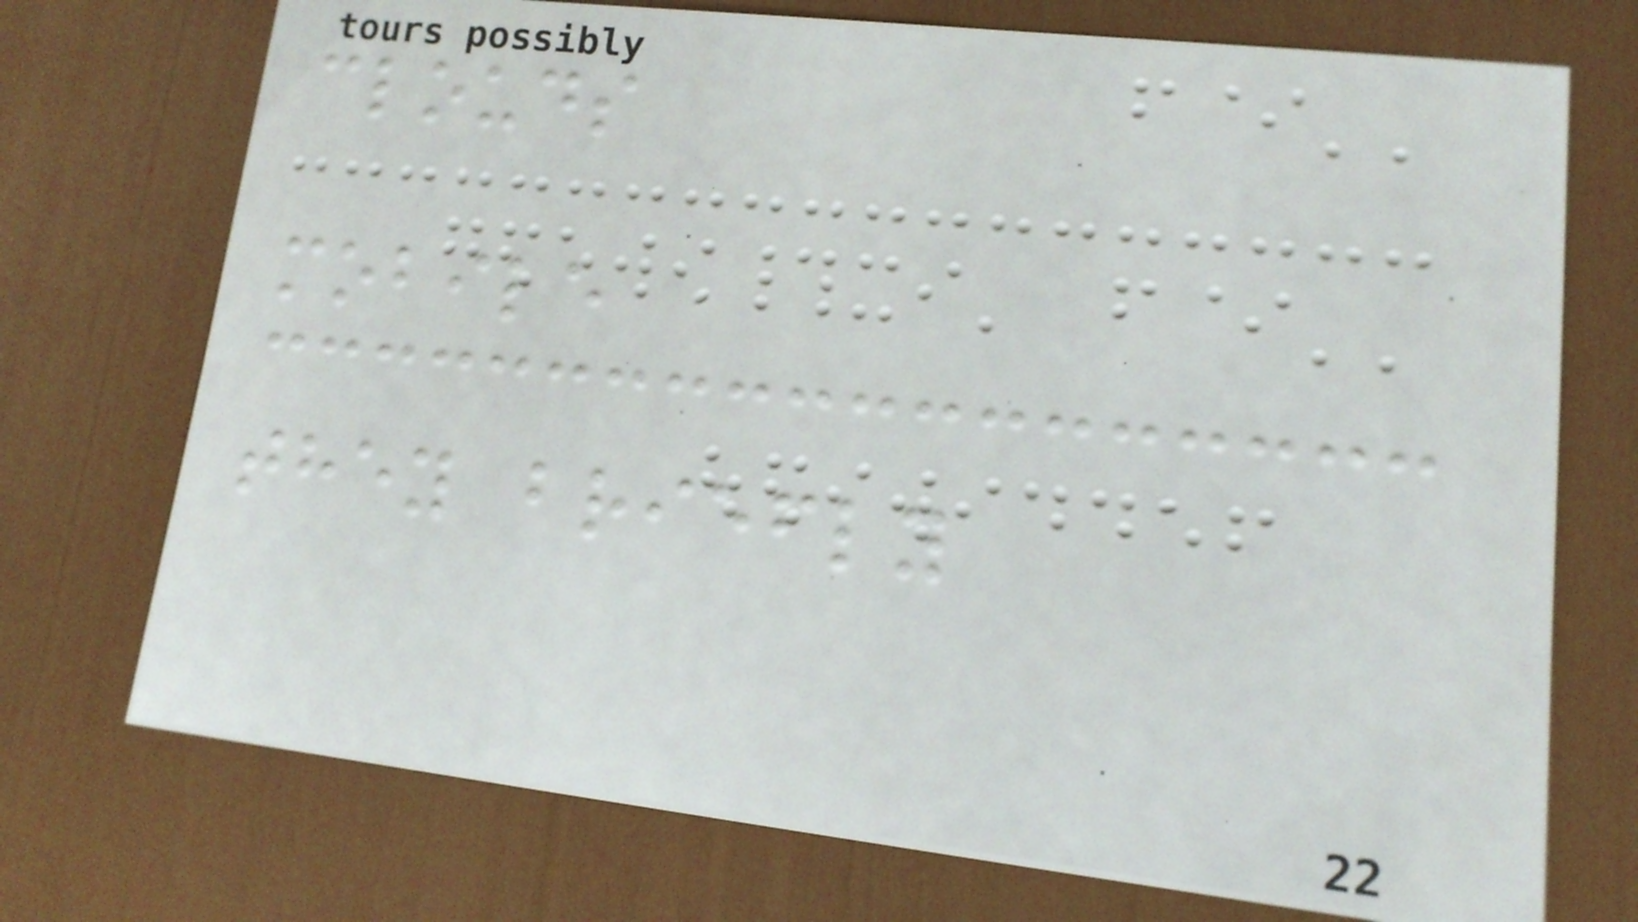clouds
mobile
they briefly
